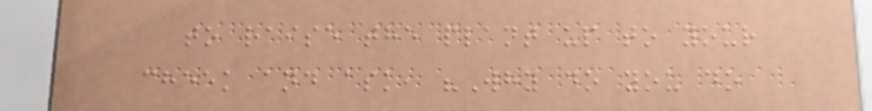to raise the plant up to your
cheek and ask, "Why do you do
